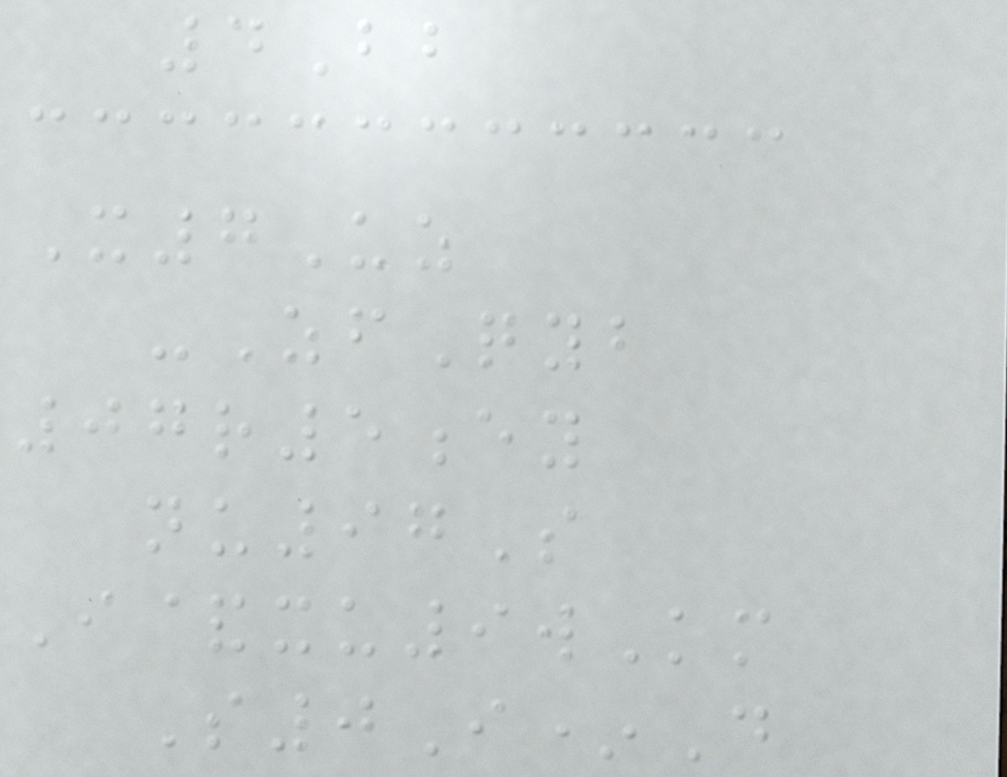4Bb
X7Uz
-ZfQyb
07r5ey
nu97S
I&xu9wKm
S0I*D
